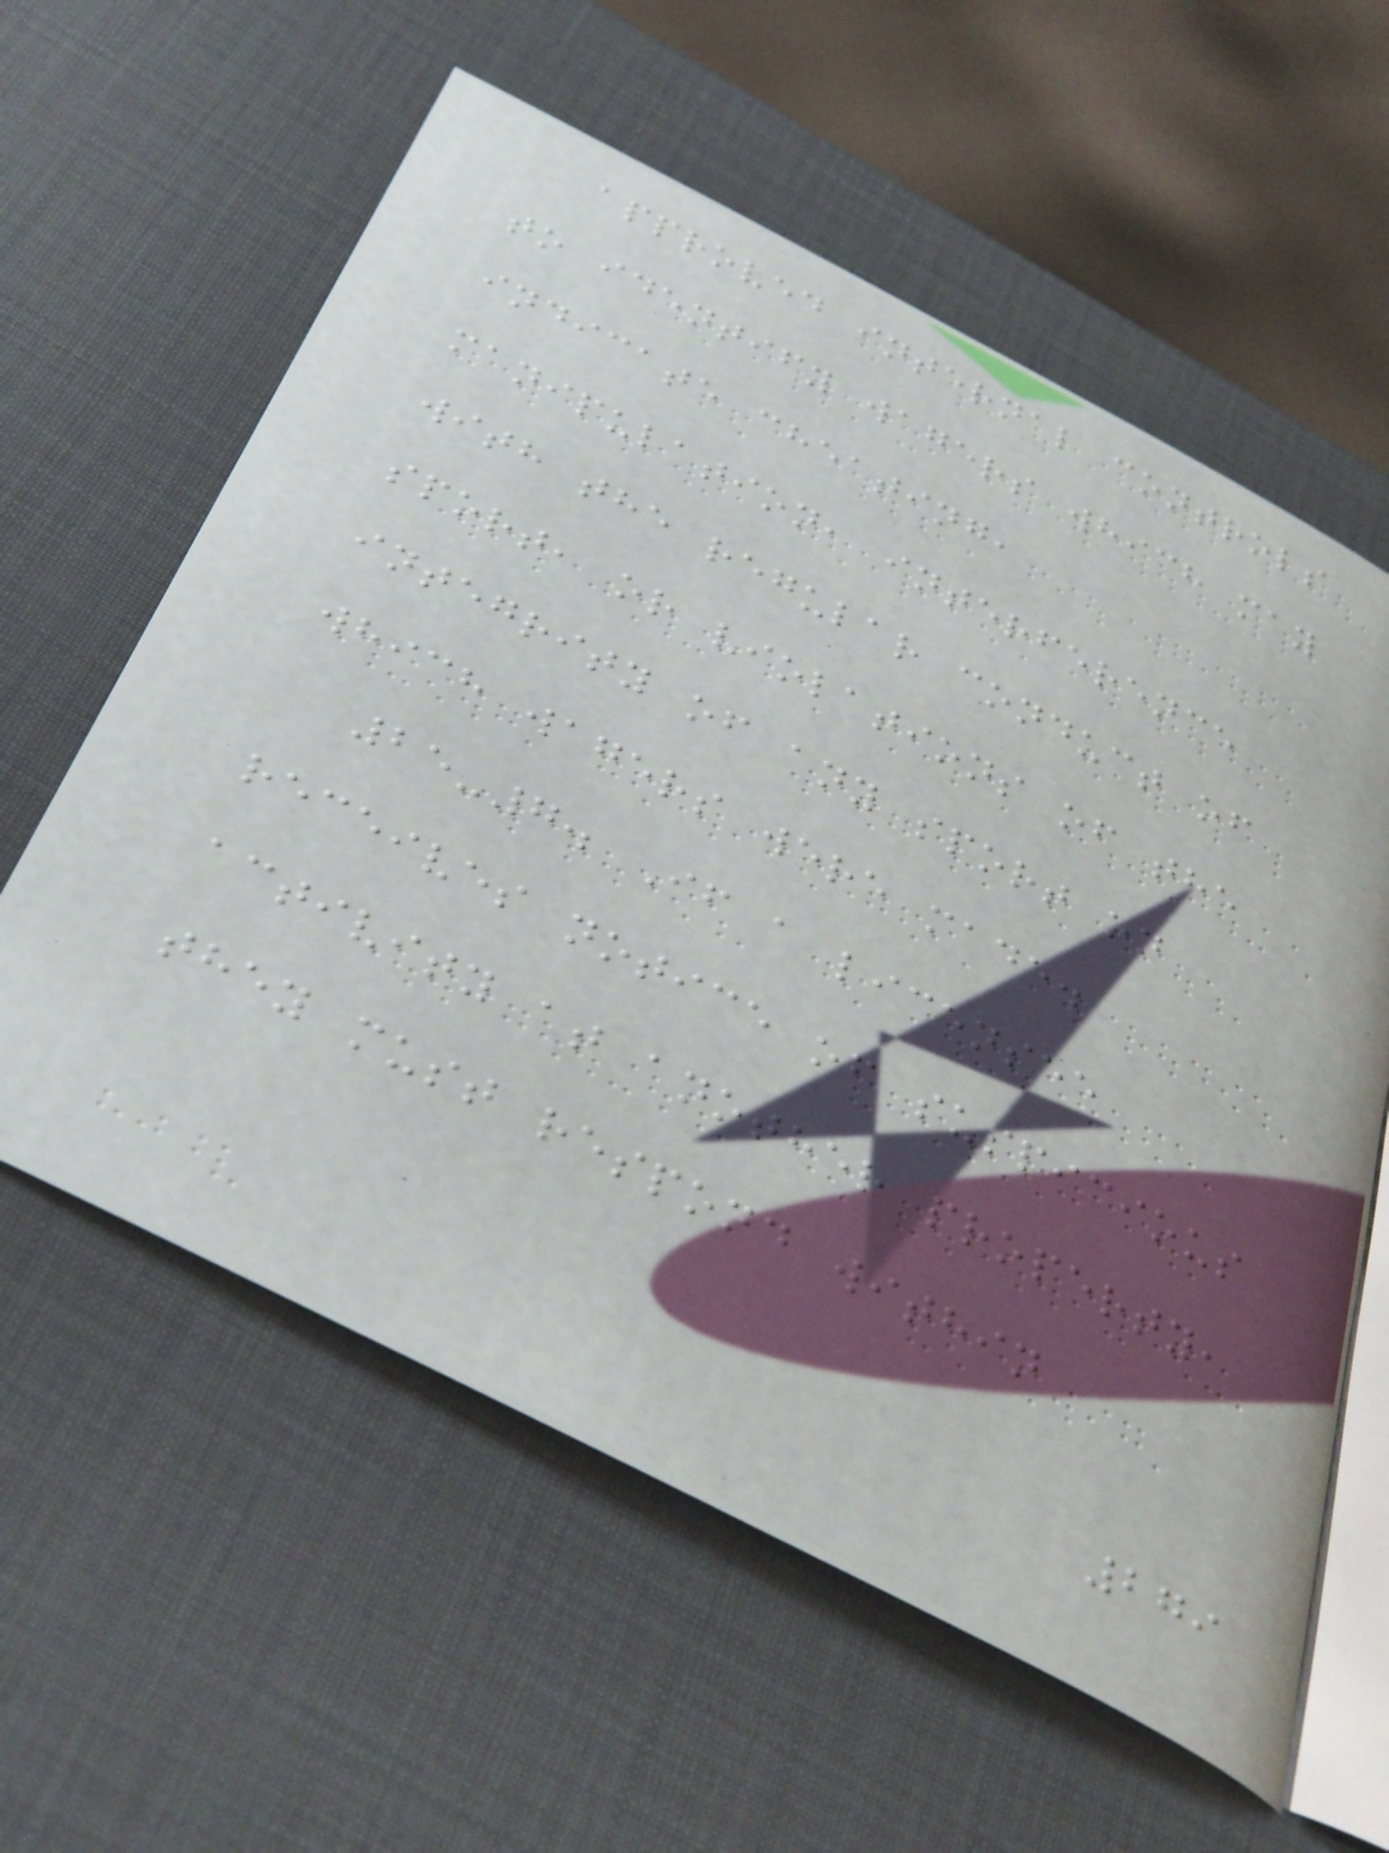approved internal controls
to identify wagers which may
indicate cheating,
manipulation, interference
with the regular conduct of
sport, or violations of the
integrity of any sport on
which wagers were made.
25-7. If a licensee
receives notice of suspicious
activity at another property,
they must respond within
279
